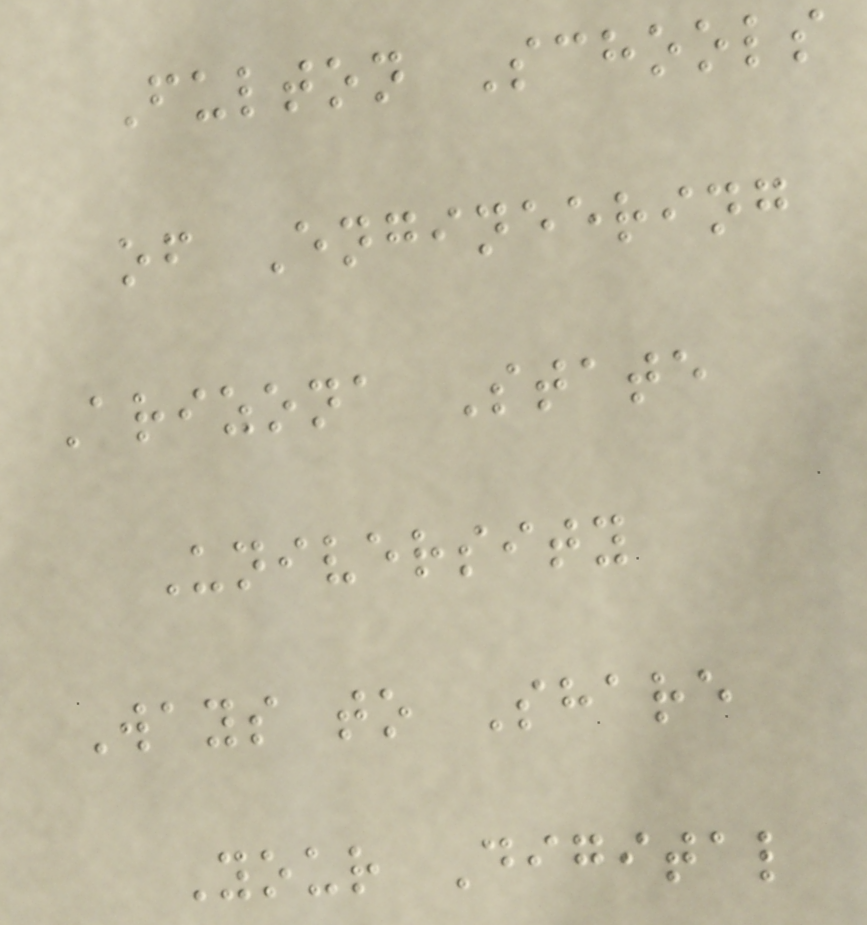Fulton Schools
of Engineering
Arizona State
University
Ways to Share
Your Digital
